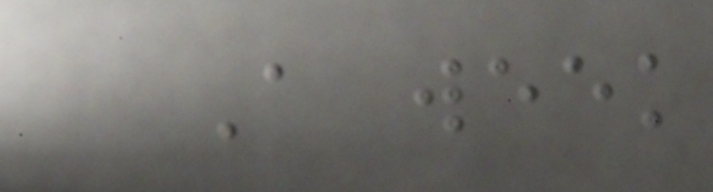A week
